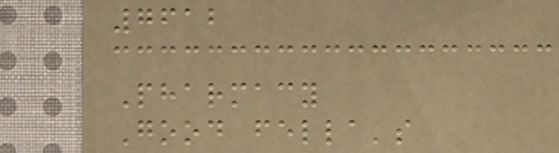7612
Pharmacy
Good fella's
